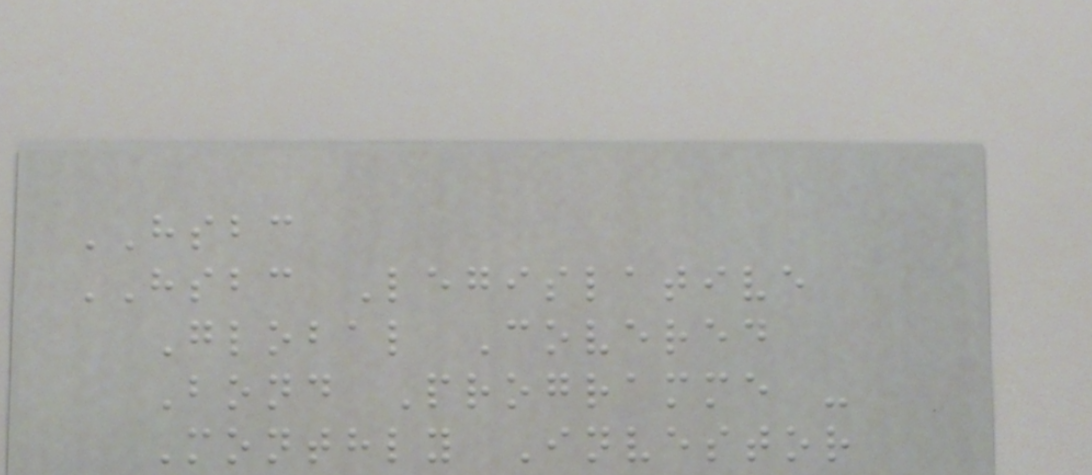HSBC
HSBC Legislative
Global Covered
Bond Programme -
Monthly Investor
